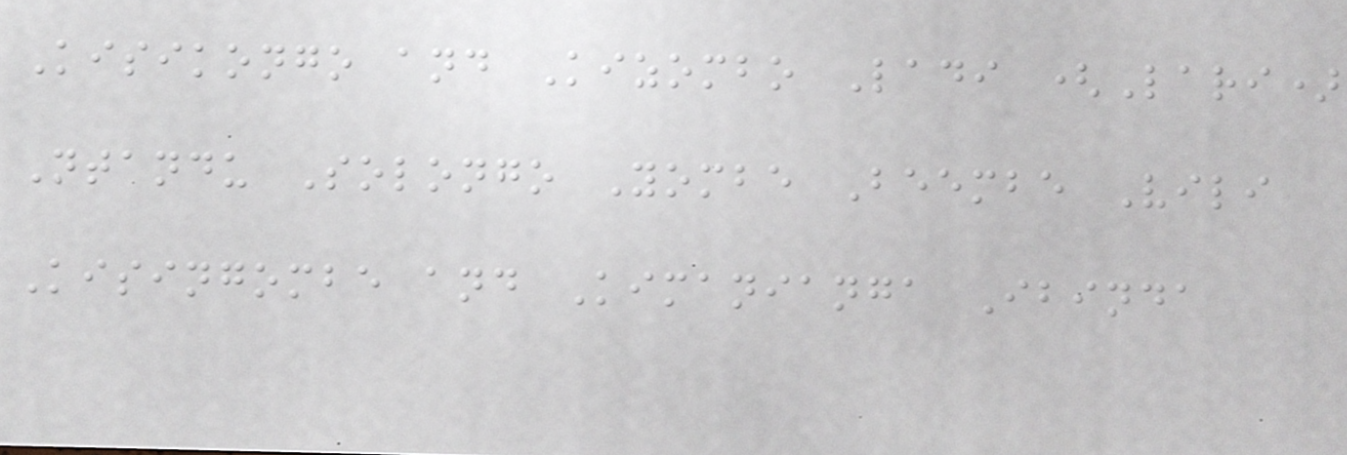Kisikongo and Kizombo Ladi (Lari)
Ntandu Solongo Yombe Beembe Vili
Kisingombe and Kimanianga Ibinda
